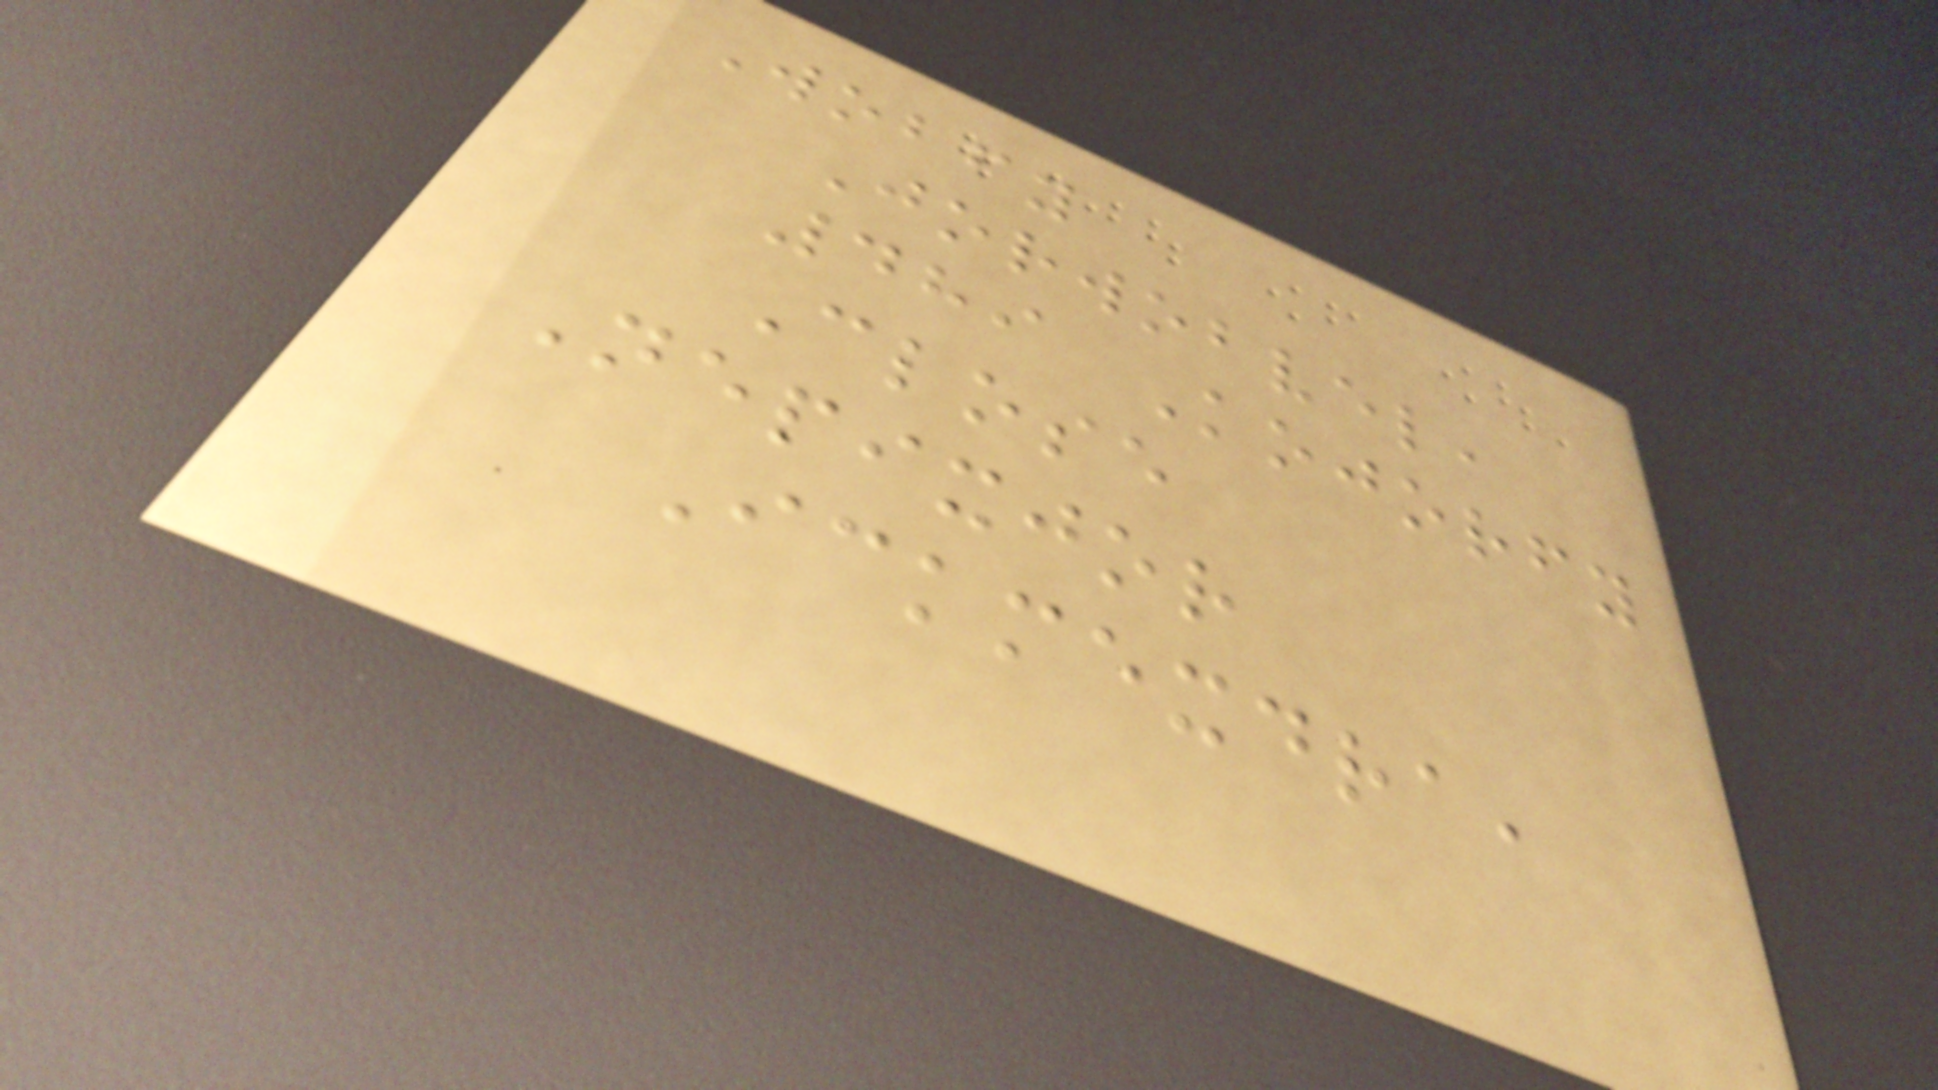Wobfy
Jorwobvel,
489 Kojorfy
Close
Nepixjor
Ickmexdra,
